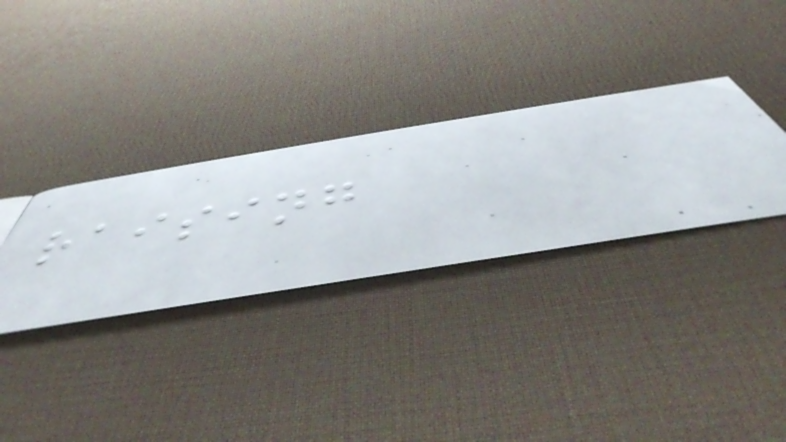raising
